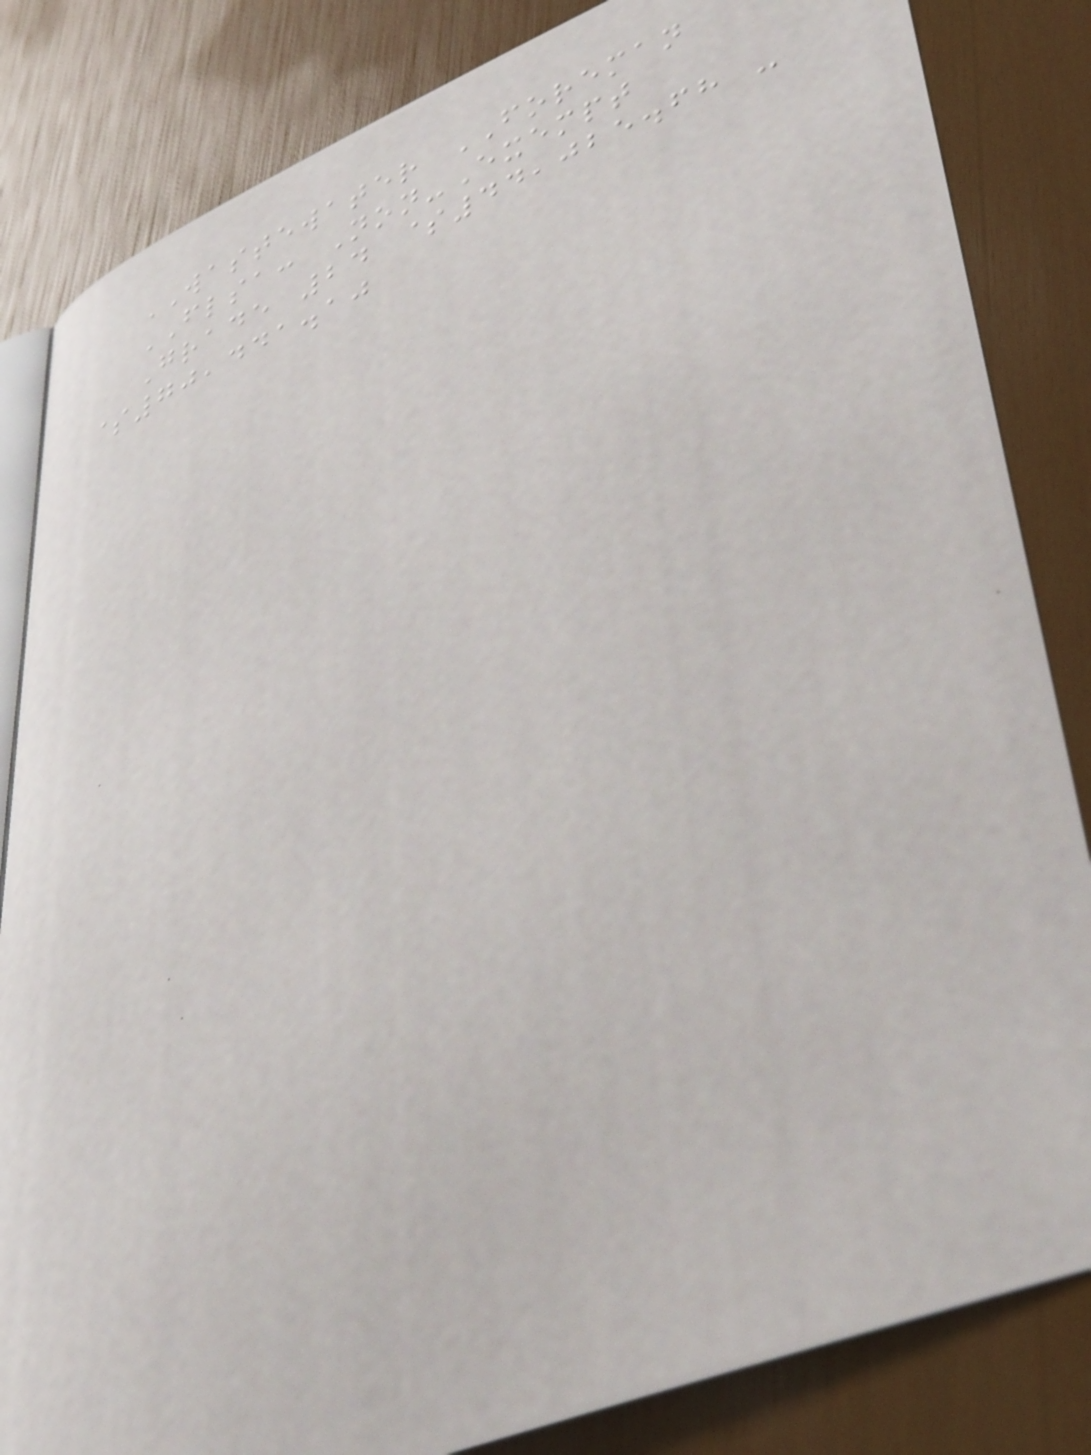WASTEWATER FOREMAN
FLSA: Non-Exempt
Grade 24 $44,025.68 -
$70,441.10
